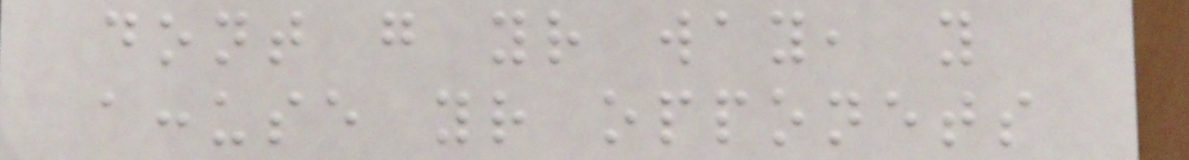dont go your way, you
accuse your opponets
